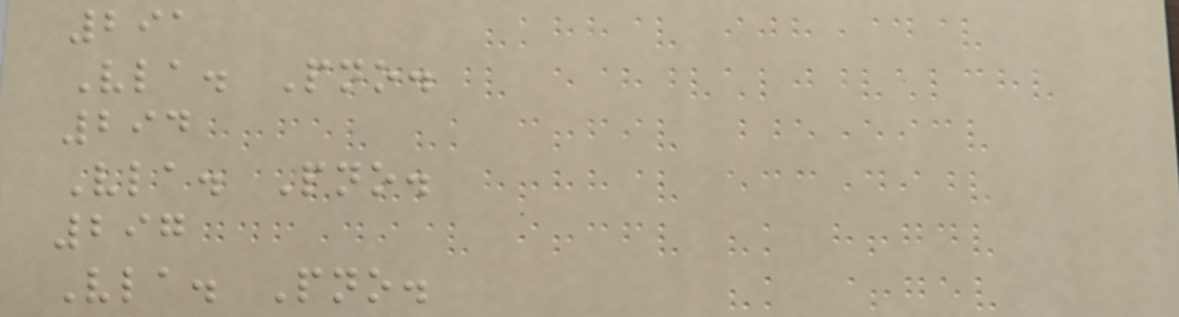291
Vla. Pno.
294
Vla. Pno.
297
Vla. Pno.
